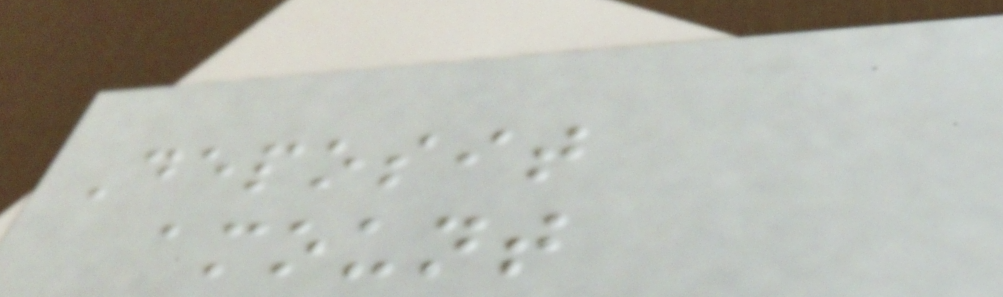Deposit
amount
